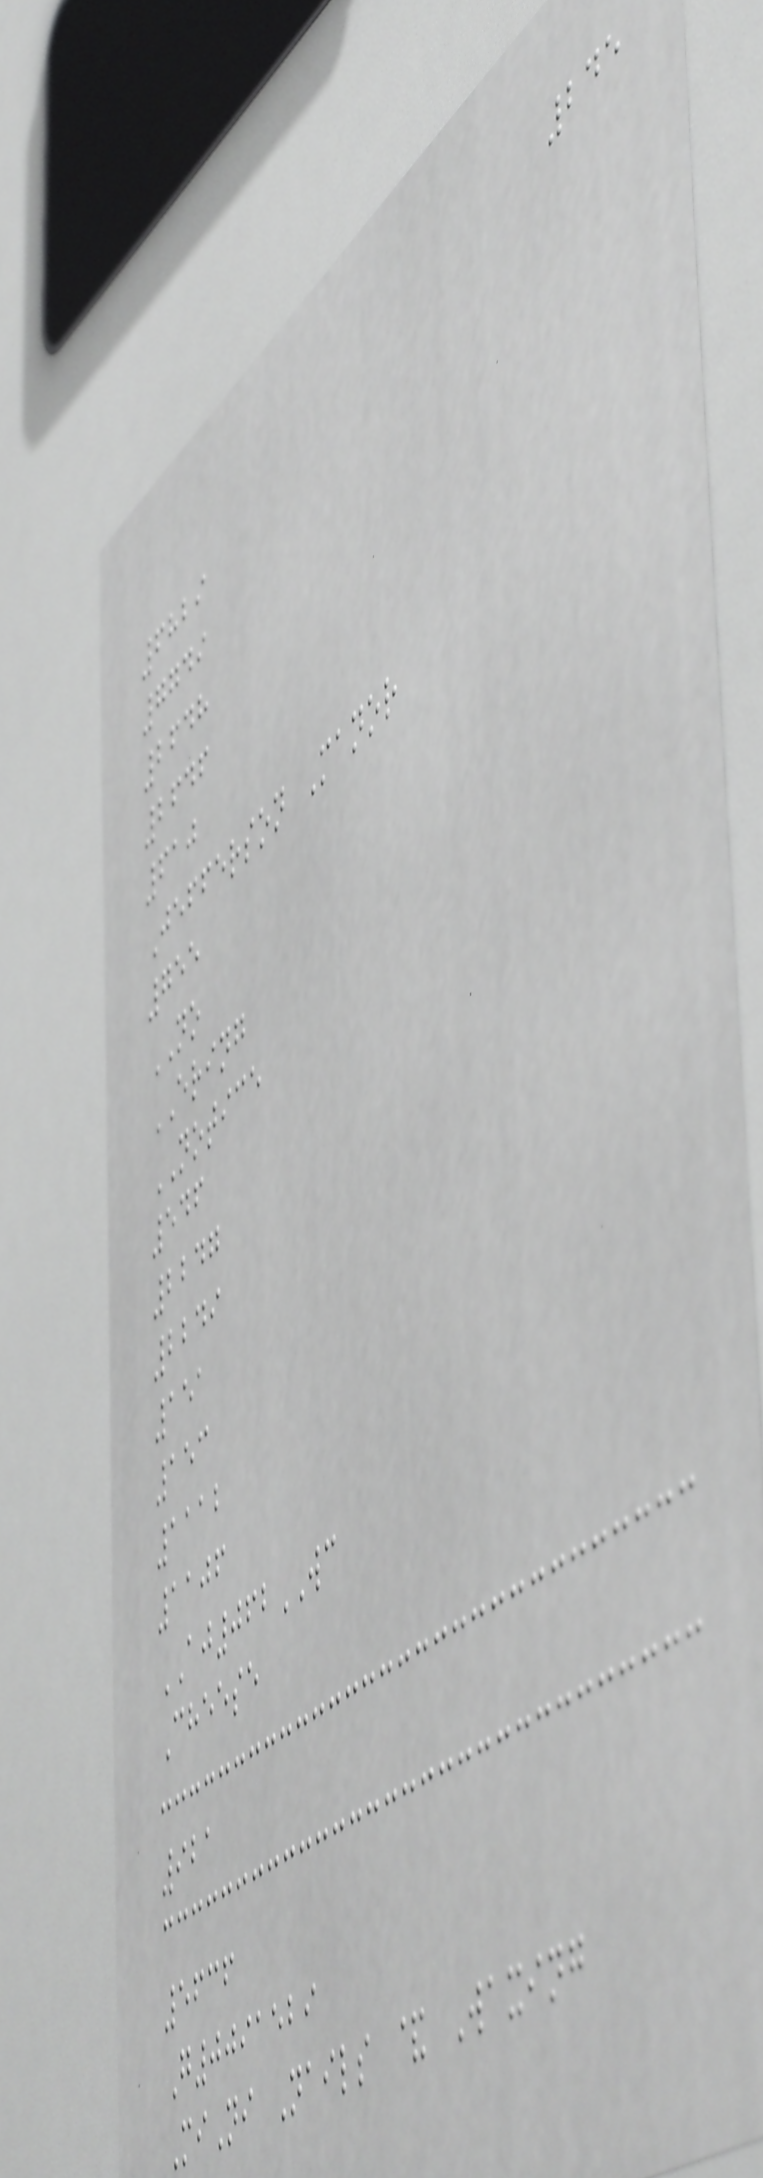245
6829
7749
2648
2646
610
Jefferson Manor
755
NO
ERING
NOTICE
546
2247
2249
151
153
1112
1106
AJ062WC
Cheese
921
5636
G0091529
MiNi Nails & Waxing
